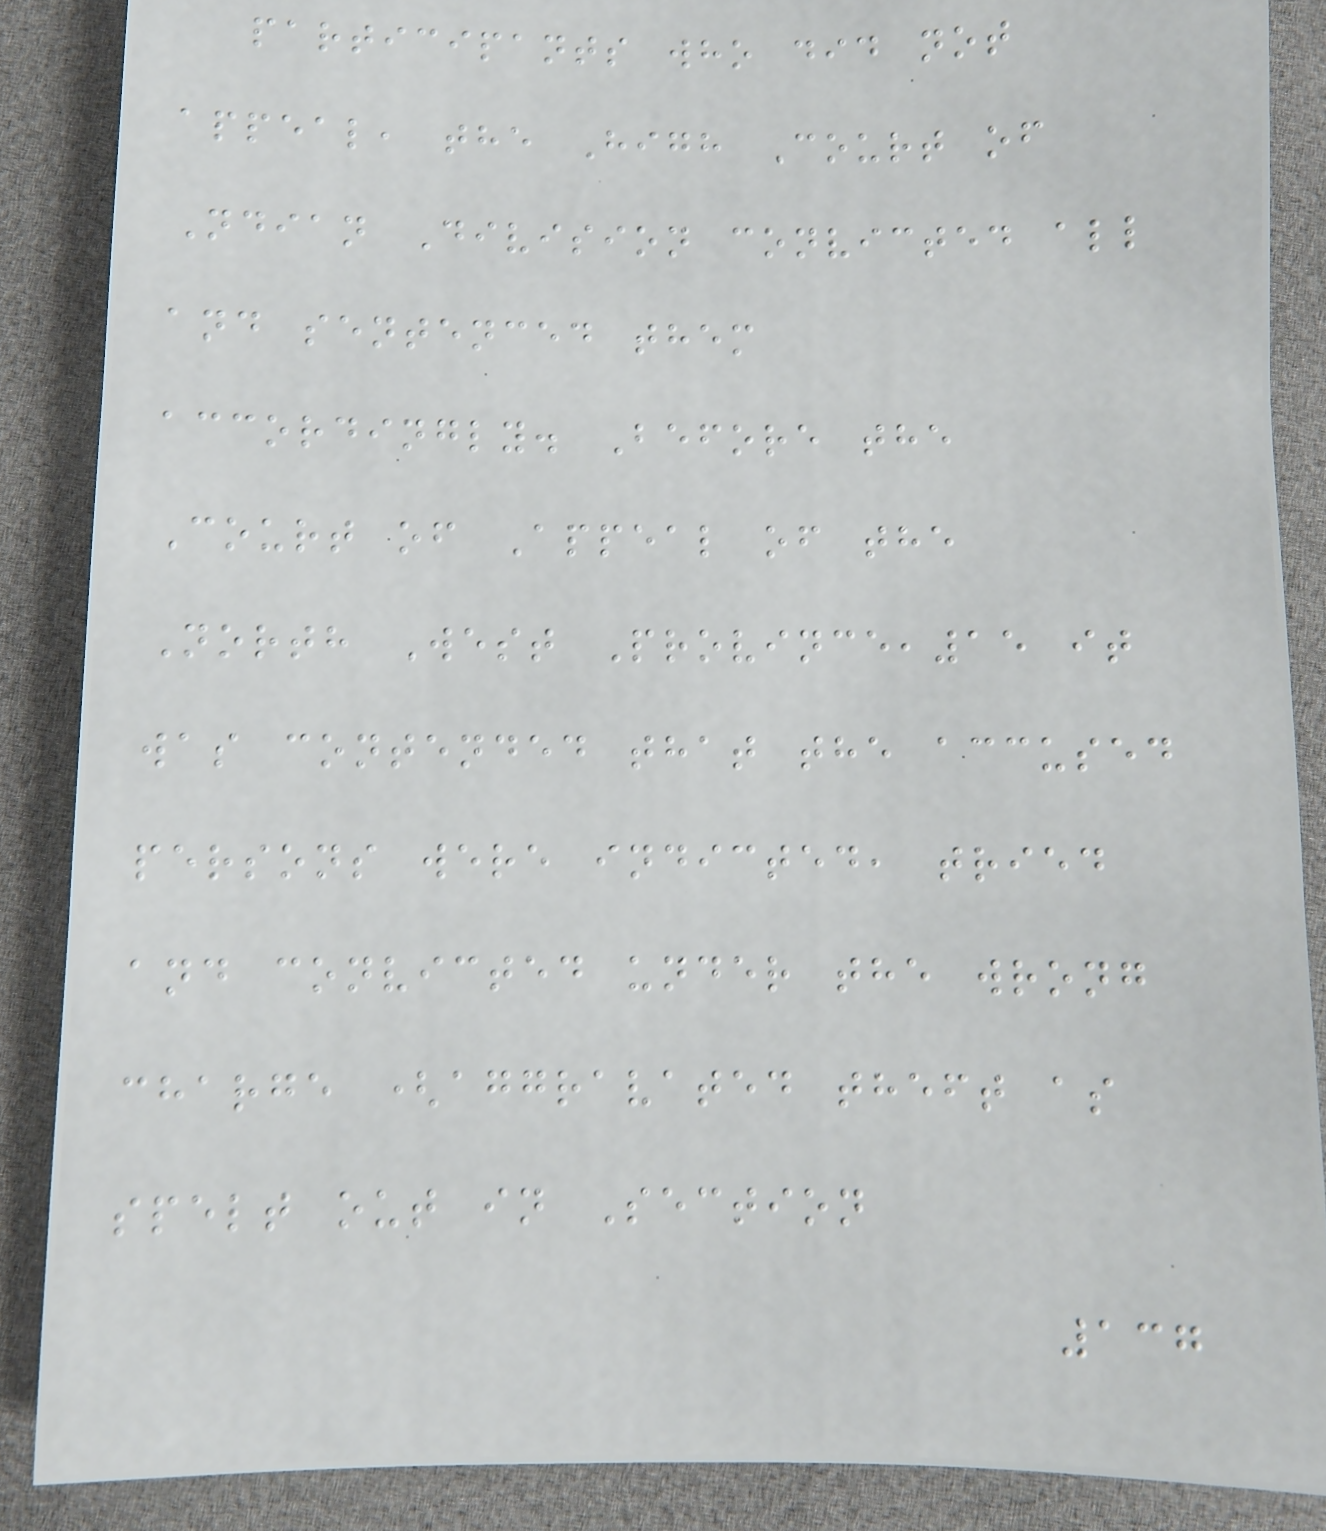participants who did not
appeal, the High Court of
Ndian Division convicted all
and sentenced them
accordingly. Before the
Court of Appeal of the
North West Province,15 it
was contended that the accused
persons were indicted, tried
and convicted under the wrong
charge (aggravated theft as
spelt out in Section
137
